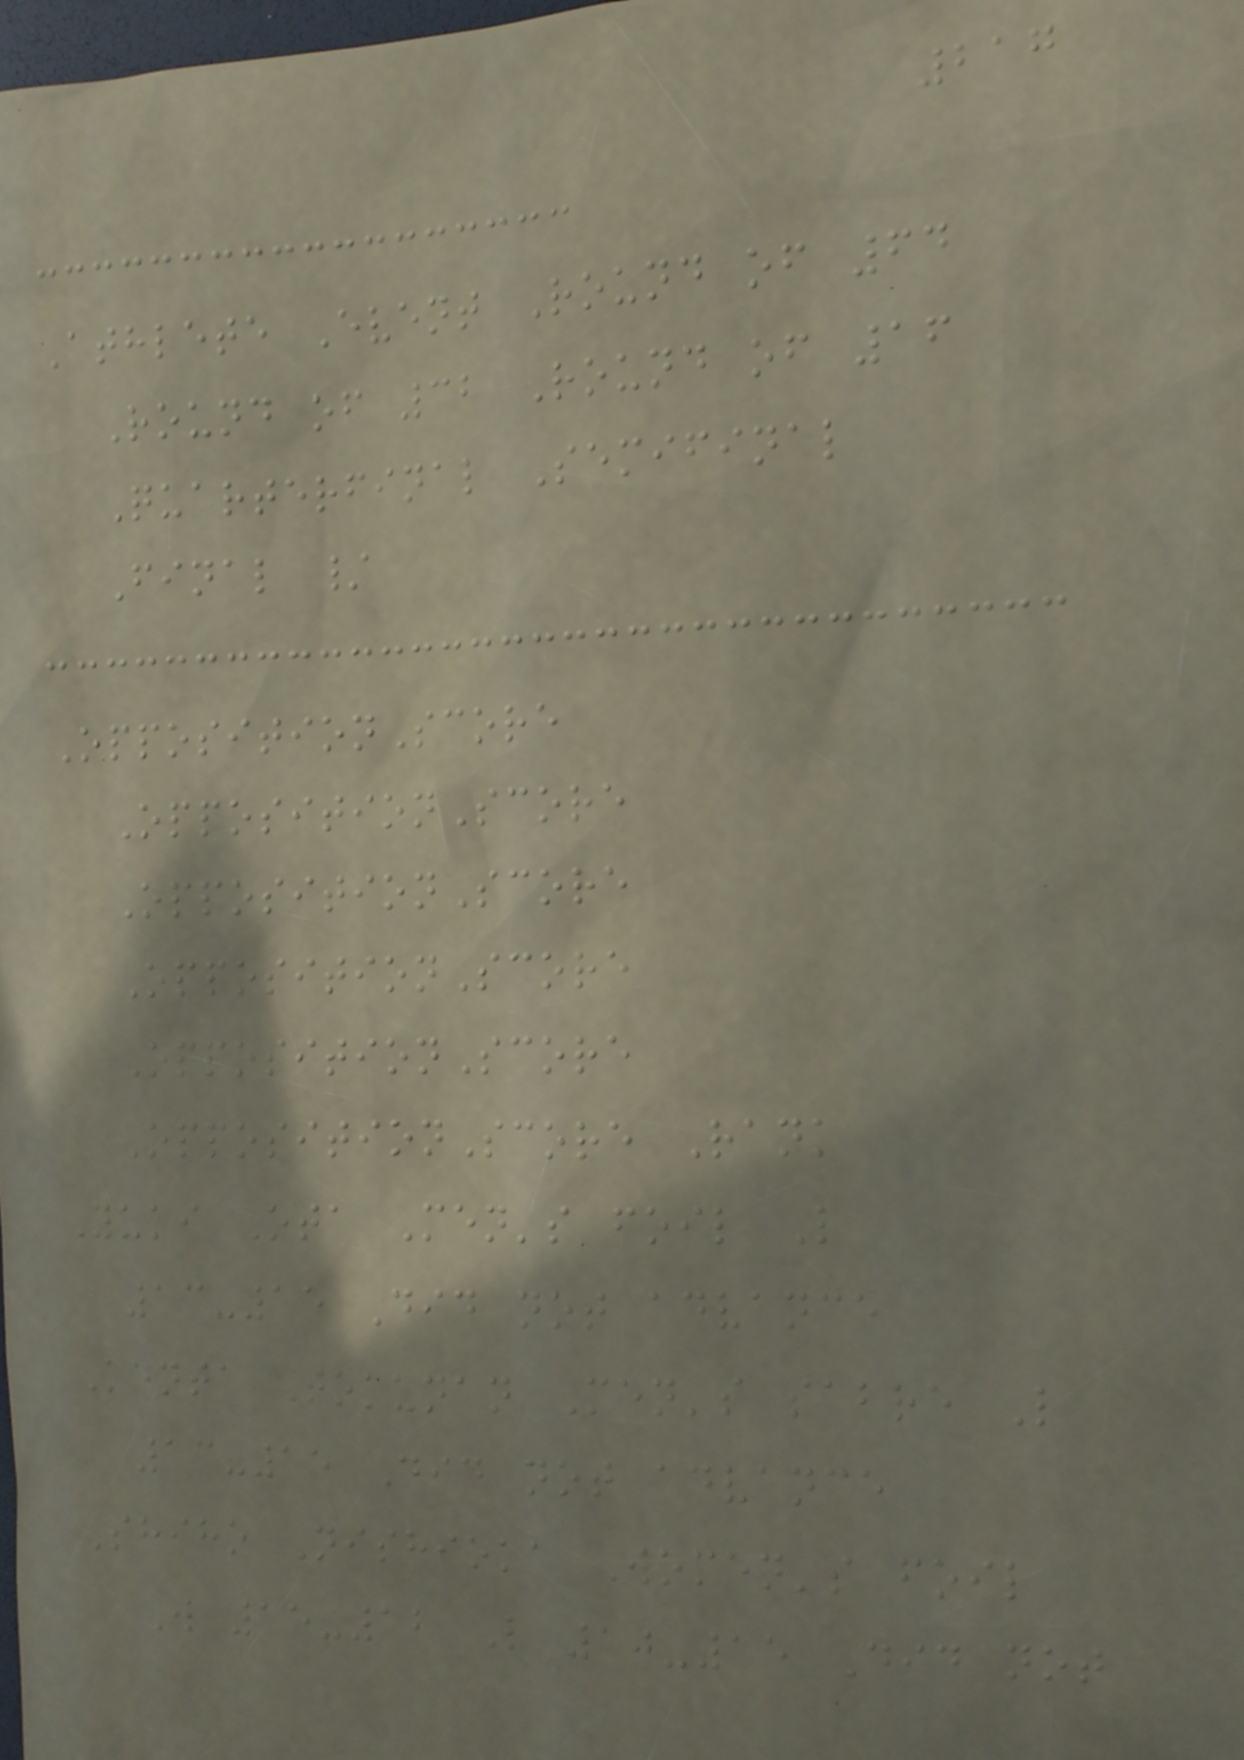217
Athlete Event Round of 64
Round of 32 Round of 16
Quarterfinal Semifinal
Final /
OppositionScore
OppositionScore
OppositionScore
OppositionScore
OppositionScore
OppositionScore Rank
Yuki Ota Men's foil L
13-15 Did not advance
Kenta Tokunan Men's sabre L
13-15 Did not advance
Shiho Nishioka Women's foil
W 15-12 L 10-15 Did not
